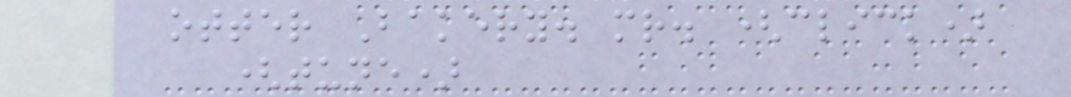otter Bakery. mr. (click)
(tune)
